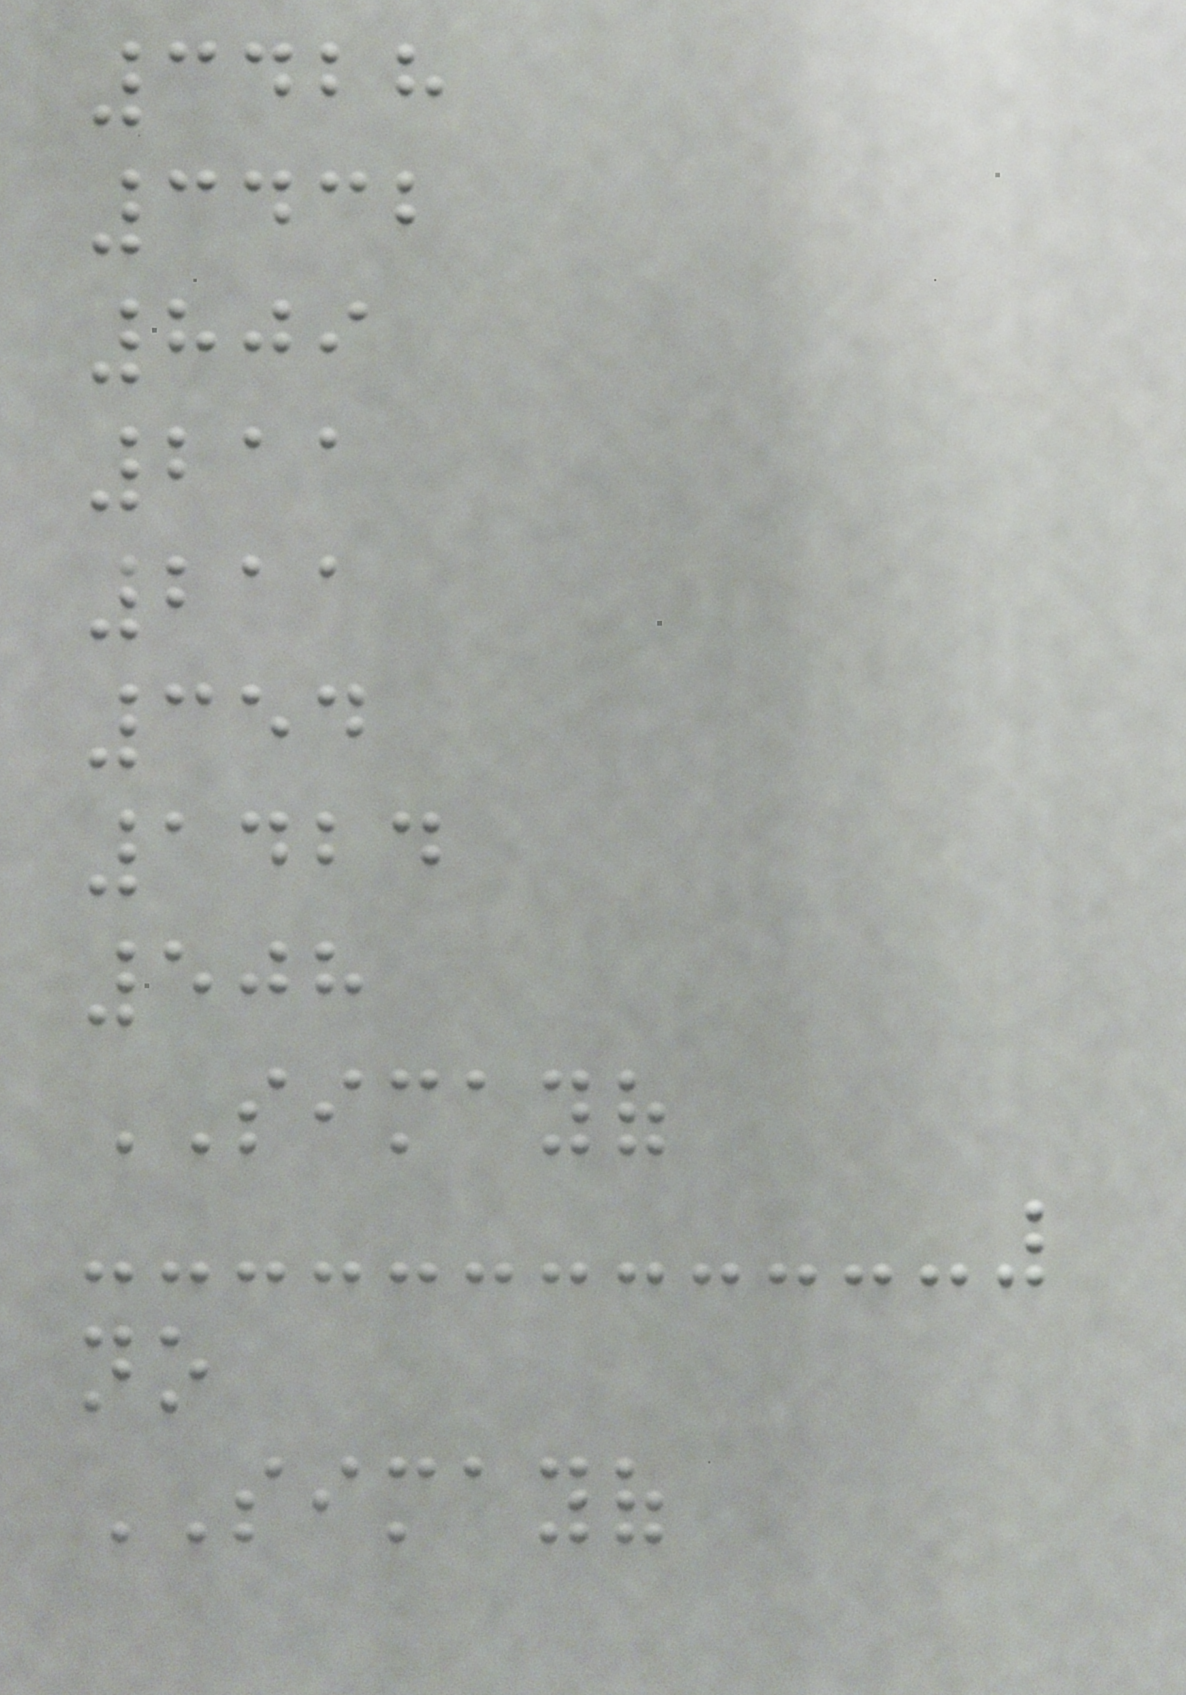3428
3432
809
211
211
354
1424
508
SIMAYOF
no
SIMAYOF
